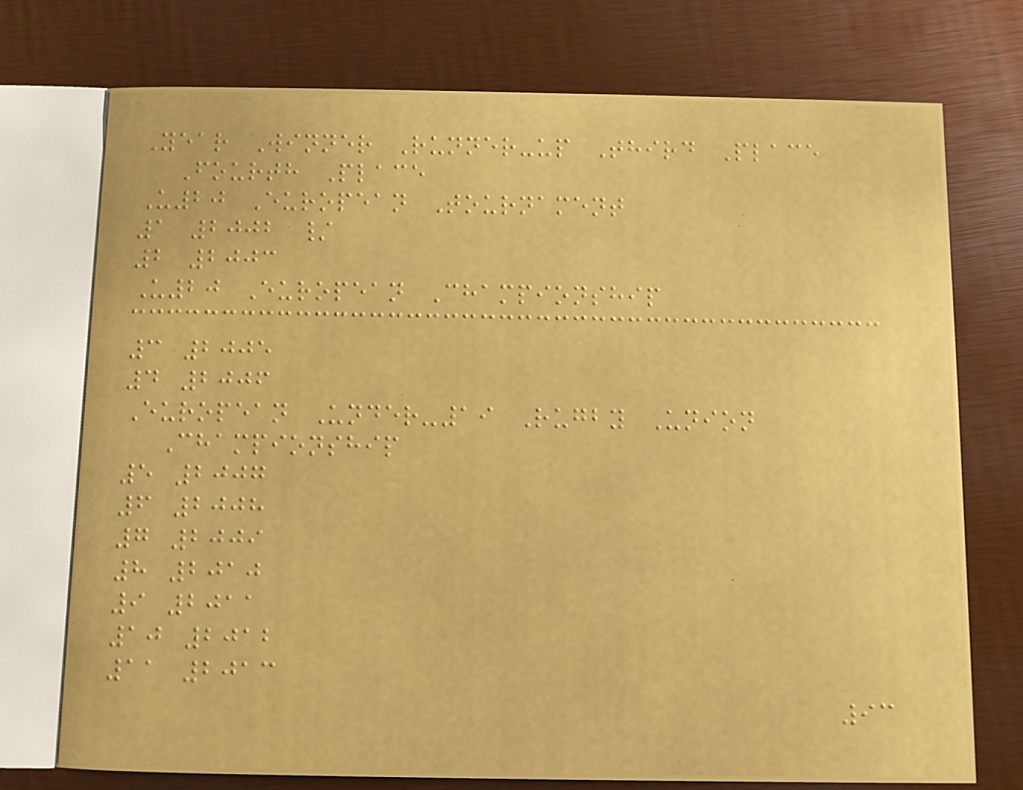Year Winner Runner-up Third Place
Fourth Place
U20 European Tournament
1 2002 /
2 2003
U20 European Championship
3 2005
4 2006
European Under-19 Rugby Union
Championship
5 2007
6 2008
7 2009
8 2010
9 2011
10 2012
11 2013
93
